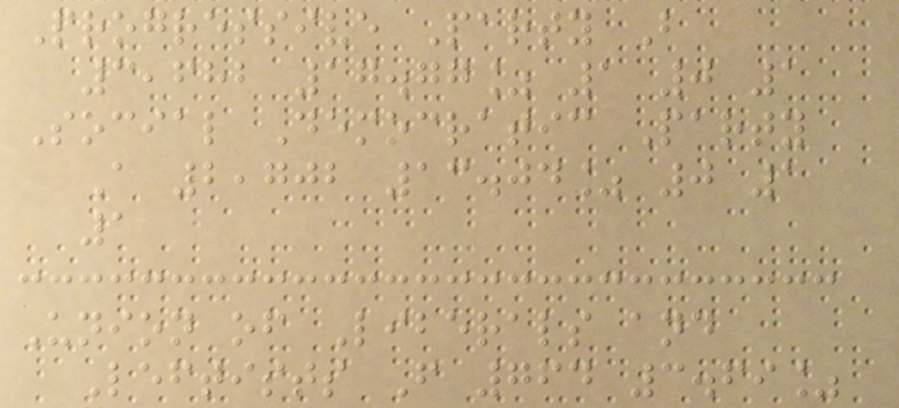Progressive Party B
3,682 17.77% 1 0 1
Social Democratic Party
A 2,702 13.04% 0 1
1
Union of Liberals and
Leftists F 764 3.69%
